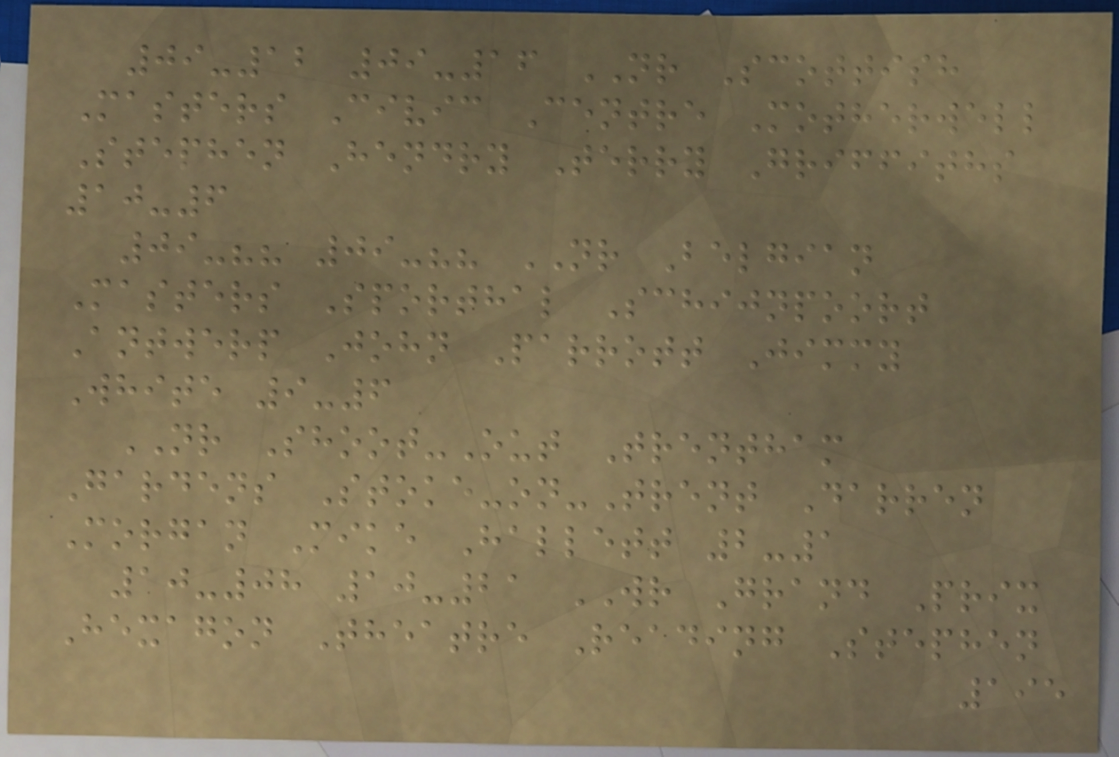09-12 09-16 NR Scottish
Masters Civic Centre Motherwell
Stephen Hendry Terry Griffiths
10-6
09-?? 09-?? NR Belgian
Masters Sporthal Schijnpoort
Antwerp John Parrott Jimmy
White 9-6
NR Shoot-Out Trentham
Gardens Stoke-on-Trent Darren
Morgan Mike Hallett 2-1
10-08 10-21 WR Grand Prix
Hexagon Theatre Reading Stephen
195
